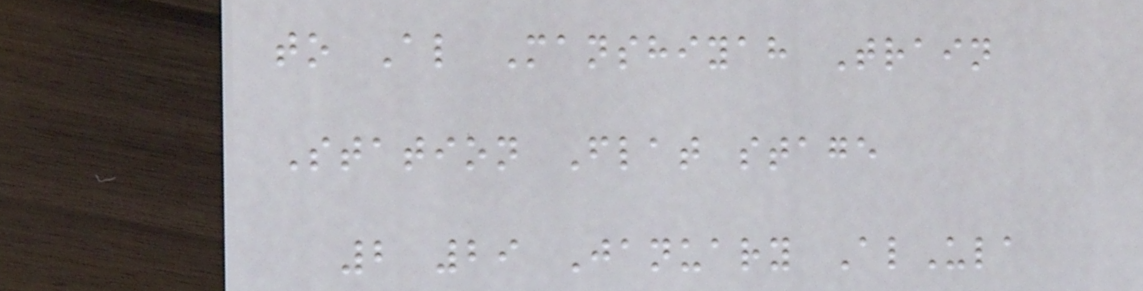to Al Manshiyah Train
Station Flat stage
2 29 January AlUla
